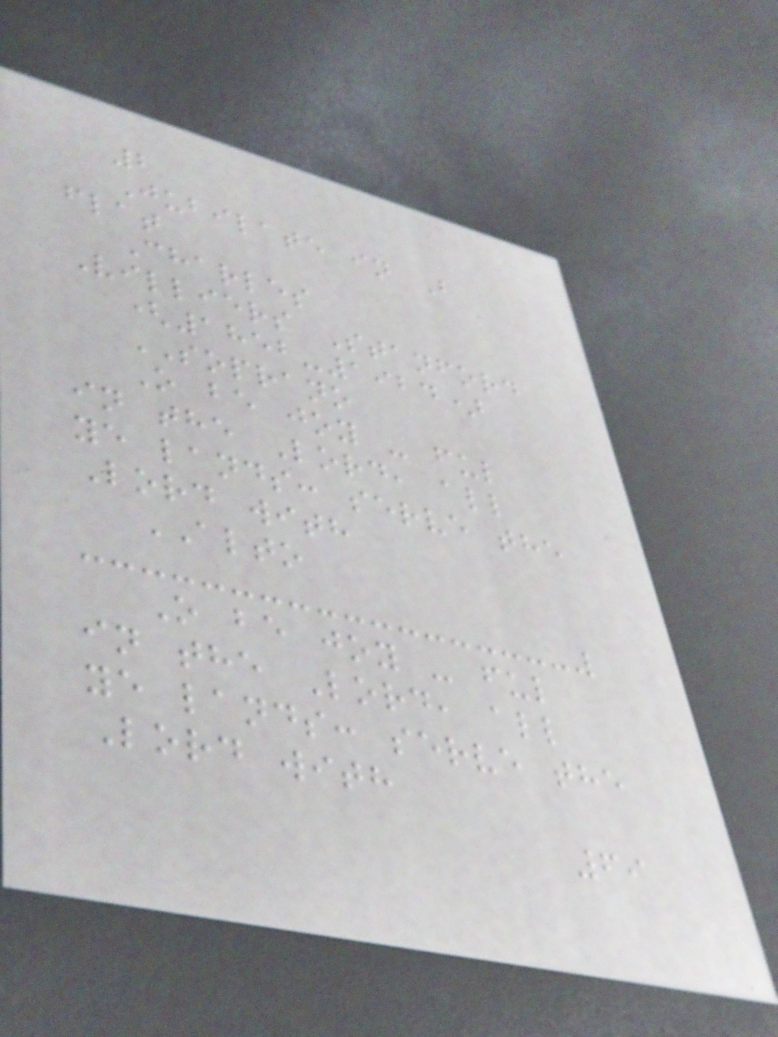2
Jubilate in B
flat
Charles
Villiers Stanford
(1852-1924)
SOPRANO
O be joy - ful
in the Lord, all
ye lands: serve the
Lord with
ALTO
O be joy - ful
in the Lord, all
ye lands: serve the
Lord with
69
